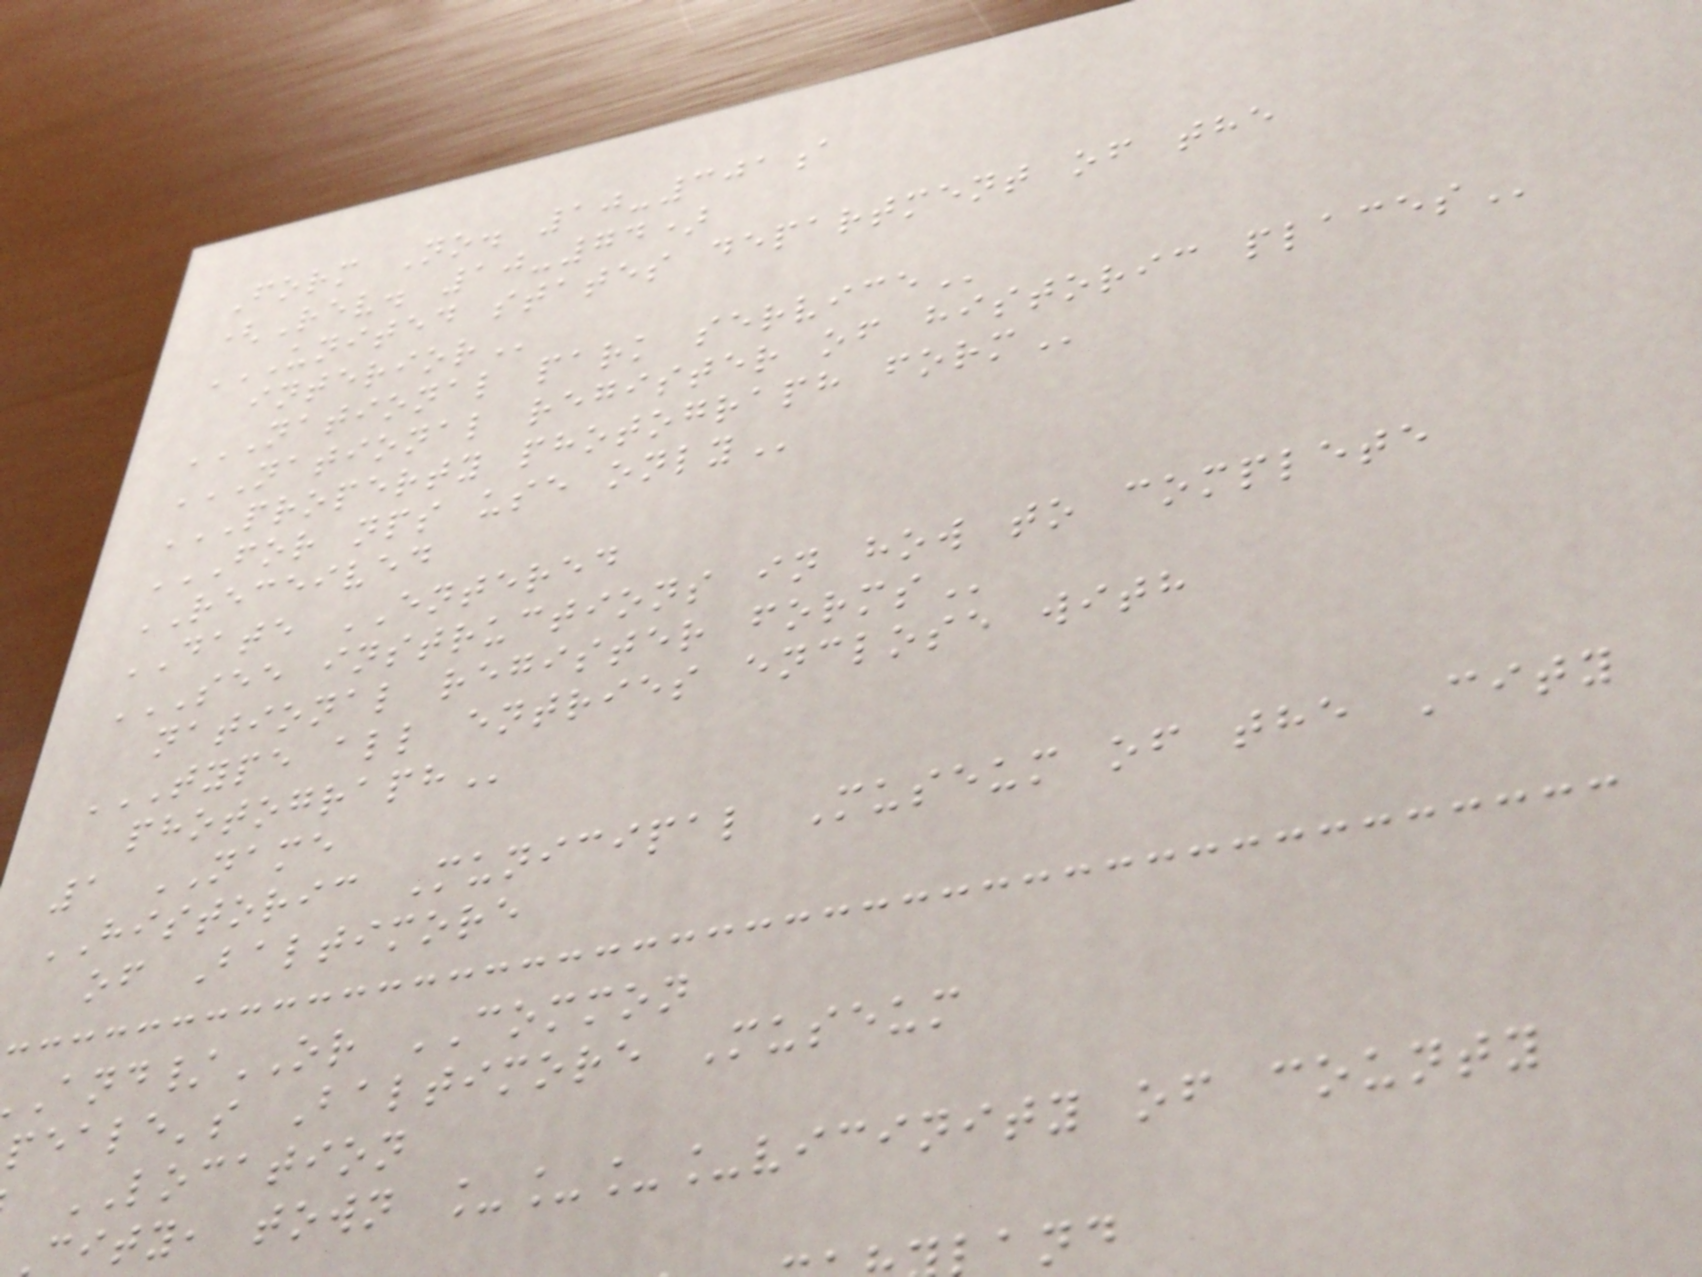Form No. 10-301a
(Rev. 10-74)
UNITED STATES DEPARTMENT OF THE
NATIONAL PARK SERVICE
NATIONAL REGISTER OF HISTORIC PLACES
PROPERTY PHOTOGRAPH FORM
FOR NPS USE ONLY
RECEIVED
DATE ENTERED
SEE INSTRUCTIONS IN HOW TO COMPLETE
national register
TYPE ALL ENTRIES ENCLOSE WITH
1 NAME
HISTORIC Municipal Museum of the City
of Baltimore
/OR COMMON
peale's Baltimore Museum
LOCATION
city, town ____vicinity of county
